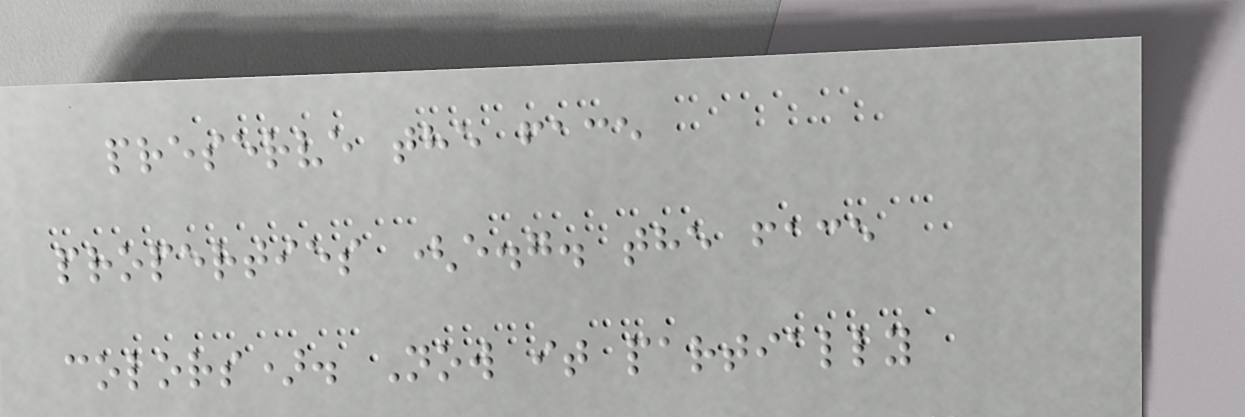preserve the face
properties (e.g. the face
colors). Now it partially
